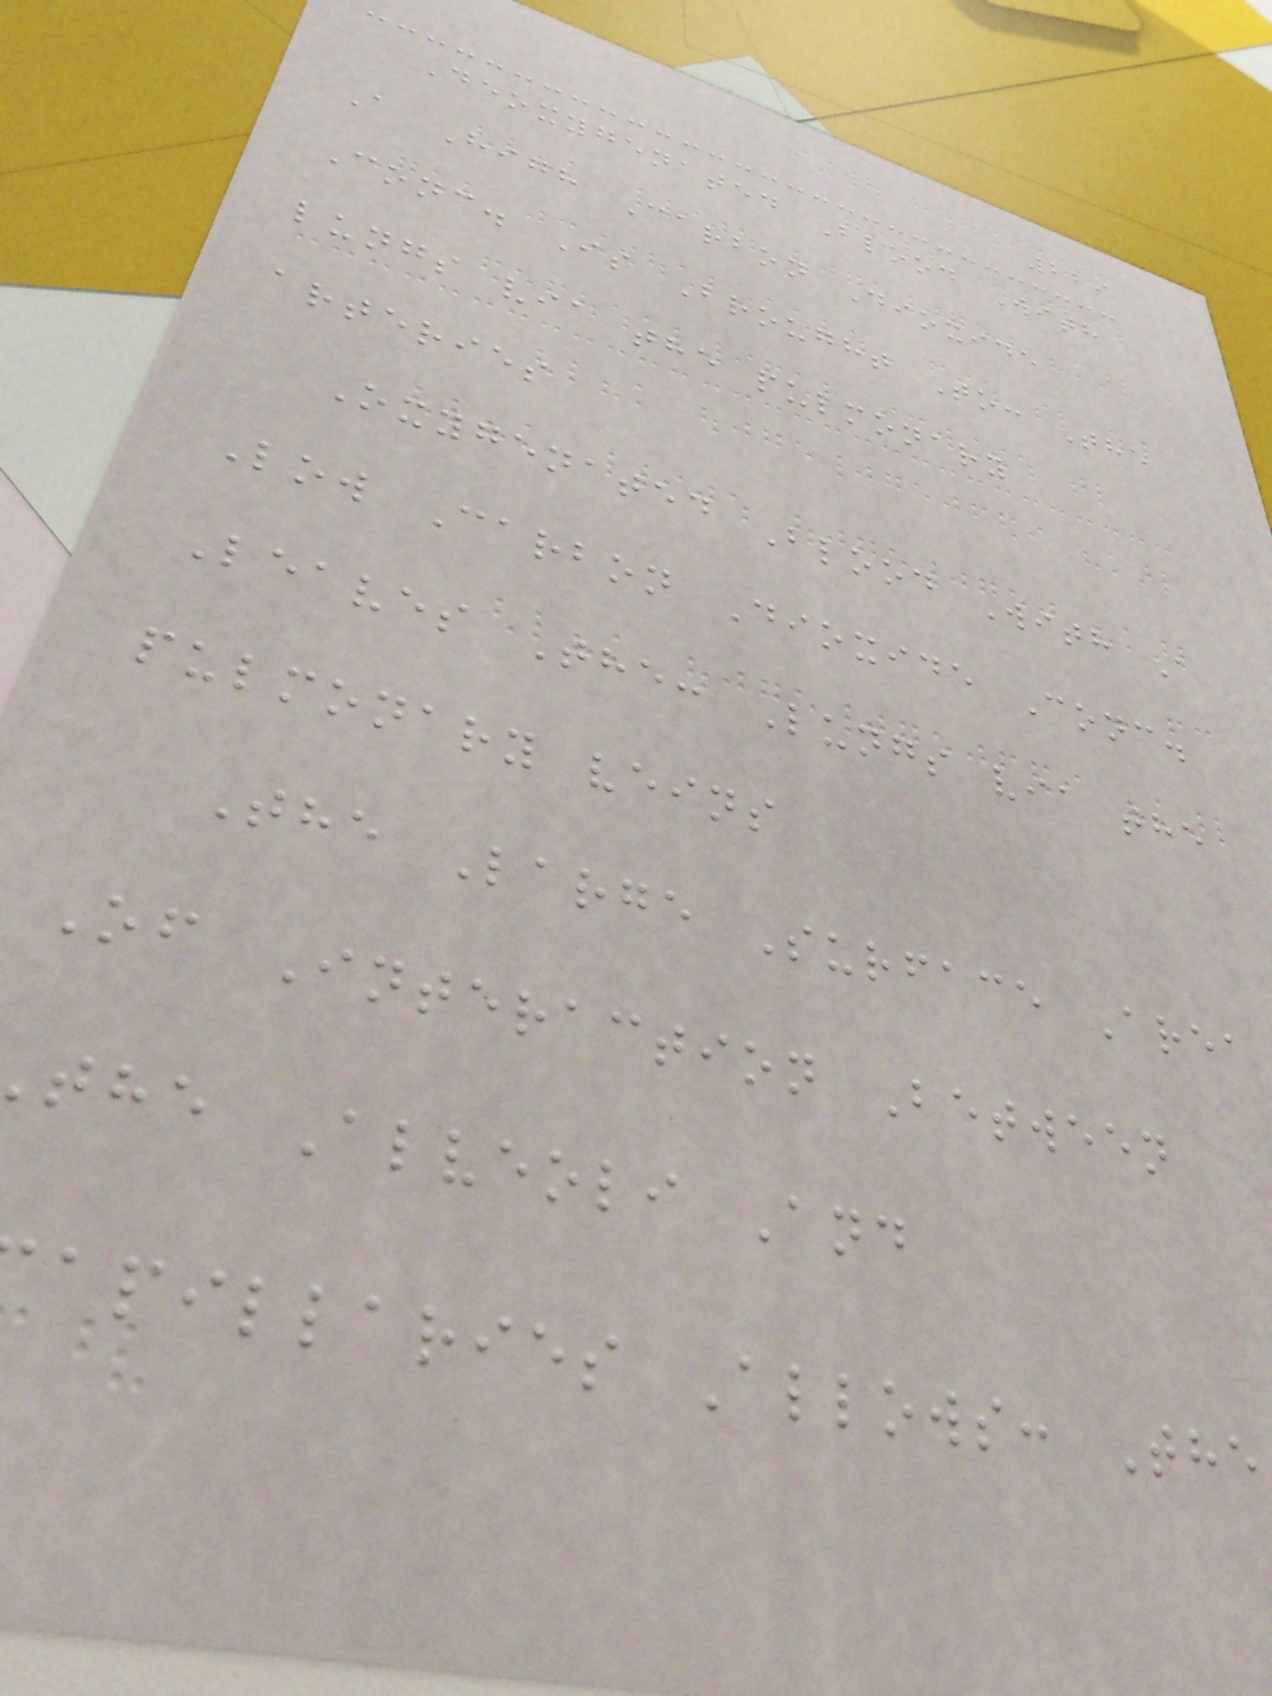229
Deoxygenated Blood With
A High Carbon Dioxide
Conc. Is Brought To: The
lungs via the pulmonary
arteries
Oxygenated Blood With A
Low Carbon Dioxide Conc.
Leaves The: Lungs via the
pulmonary veins
The Large Surface Area
Of Interaction Between
the Alveoli And
apillaries Allows: The
